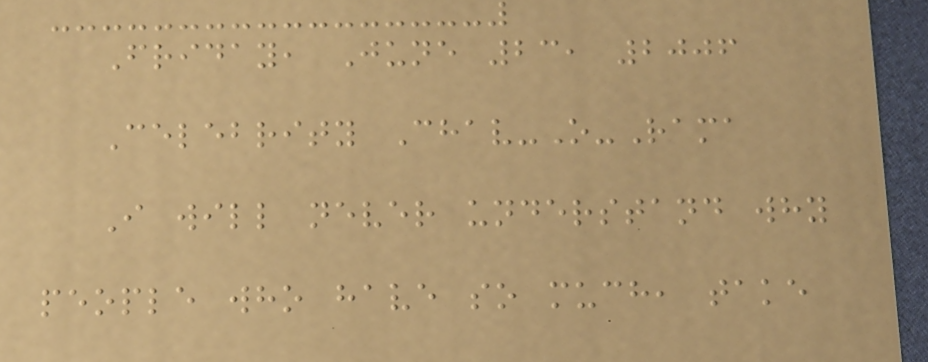Friday, June 23, 2006
Celebrity Chav-O-Rama
I will never understand why
people who have so much, take
